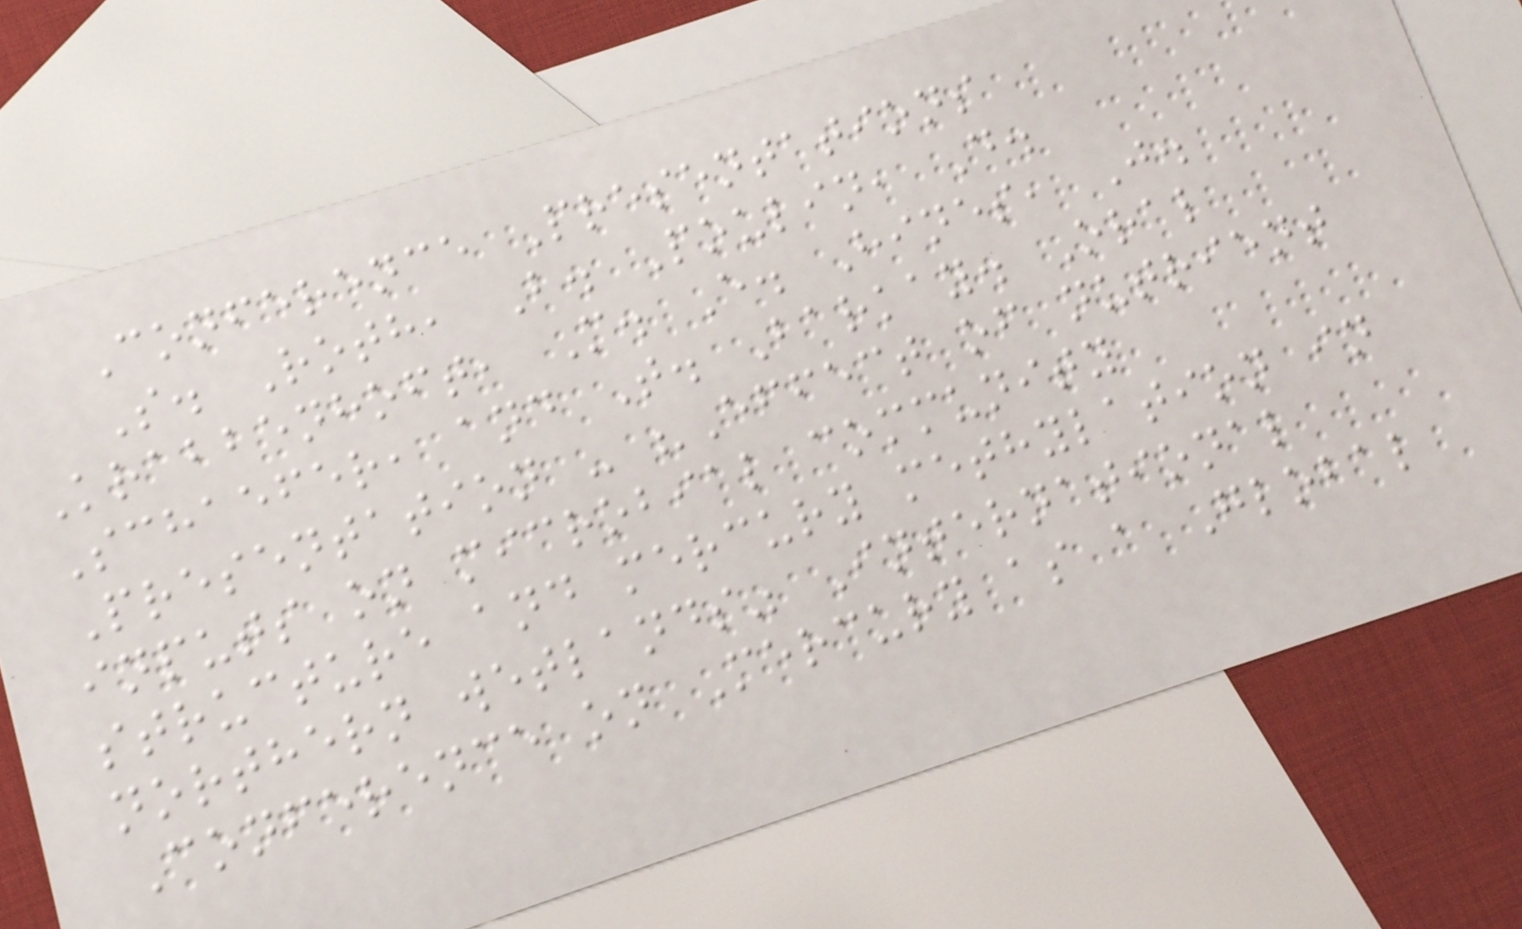Conference Presentations
S. Roth, B. Poulin, D.
Krabbenhoft, M. E. Hines, J.
Schaefer, and T. Barkay. Oral
Presentation - "Effect of nutrient
inputs on microbial community
structure and mercury methylation in
northern wetlands" International
Conference on Mercury as a Global
